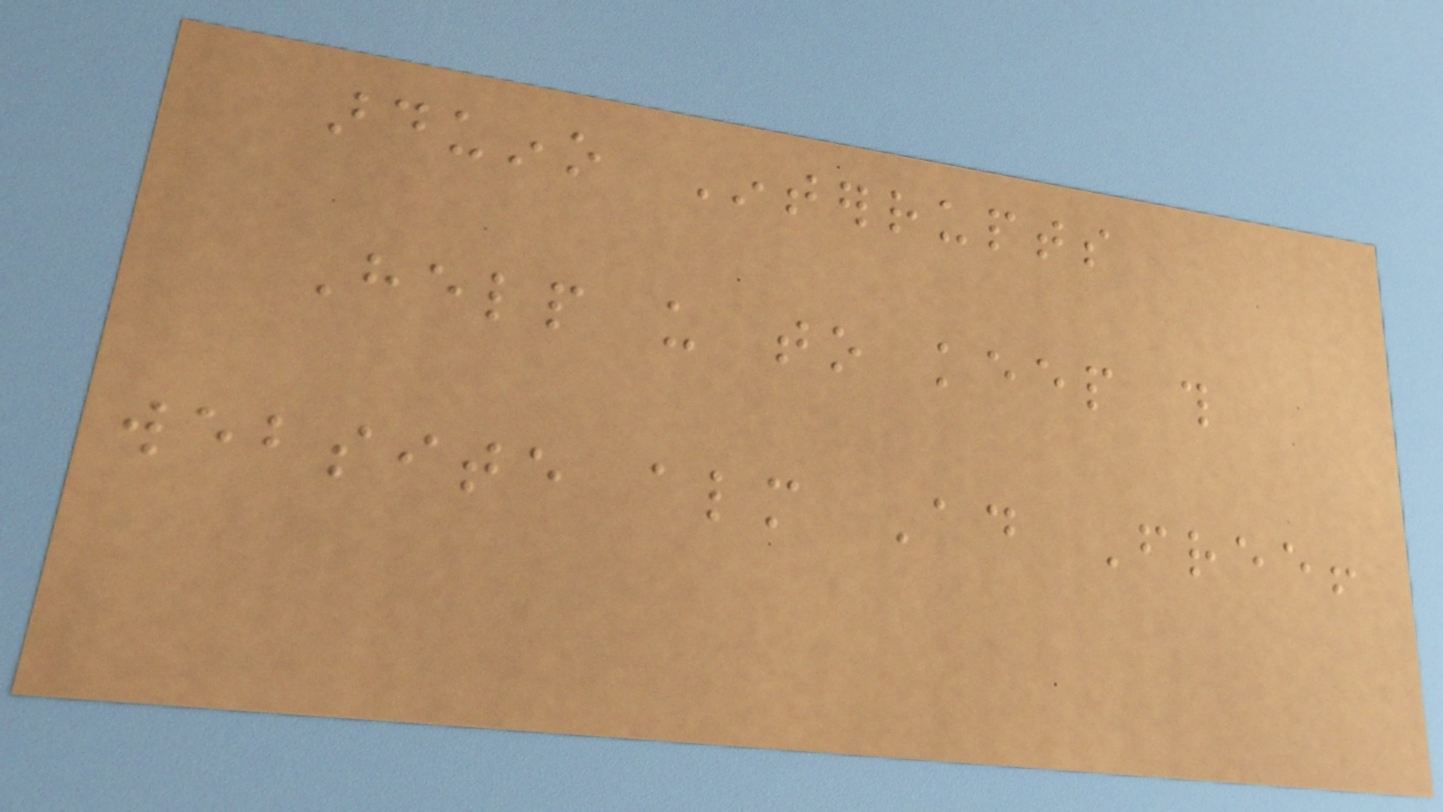arduino Interrupts
Help us to keep this
website almost Ad Free!
